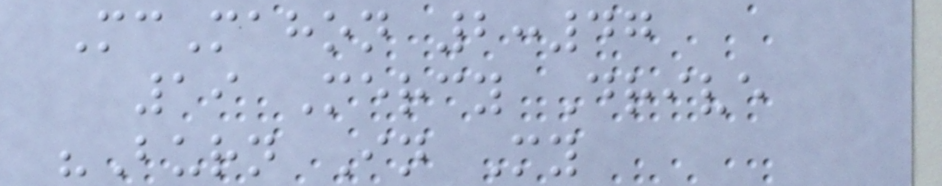McMahon 2:47
19 Mercy Drive
"Burn In My
